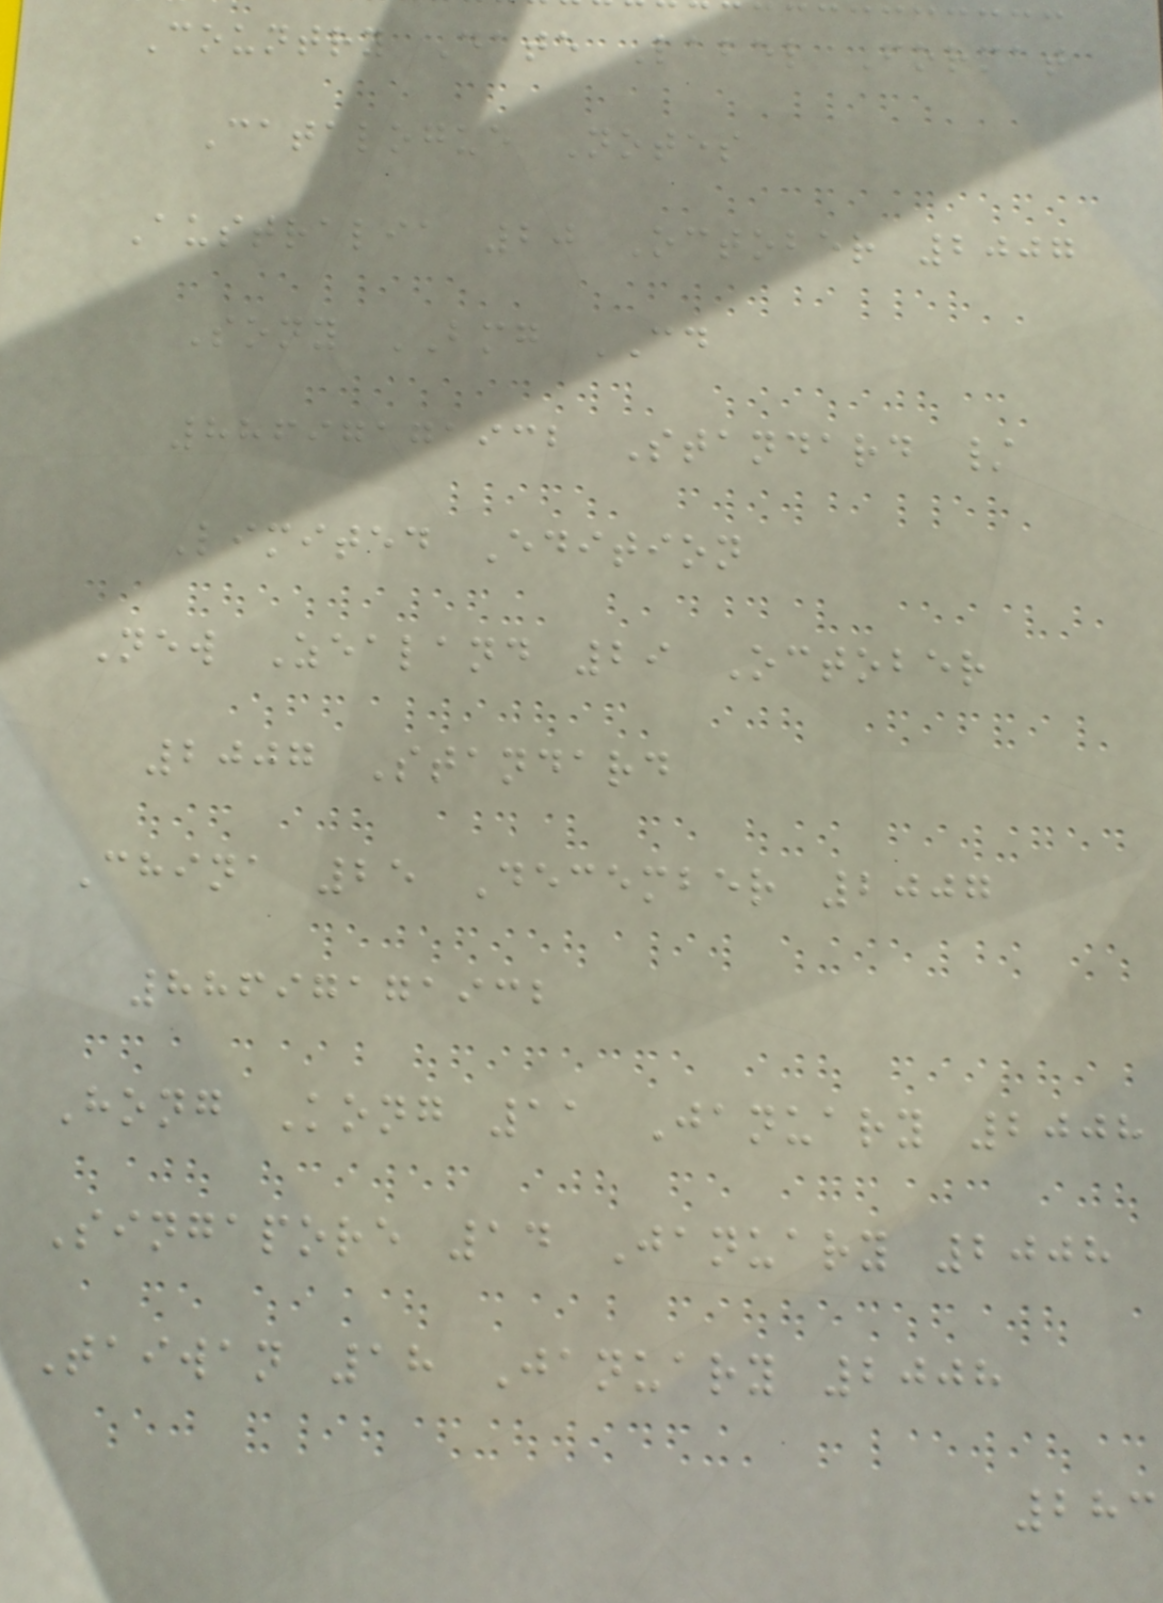Country Date Label Format
Catalogue Notes
Australia 20 October 2007
Sony BMG CD
88697171932 Standard /
Limited Edition
New Zealand 29 October
2007 Standard
China 25 December 2007
88697171932
Hong Kong 11 January 2008
Singapore 14 January 2008
Taiwan 18 January 2008
283
